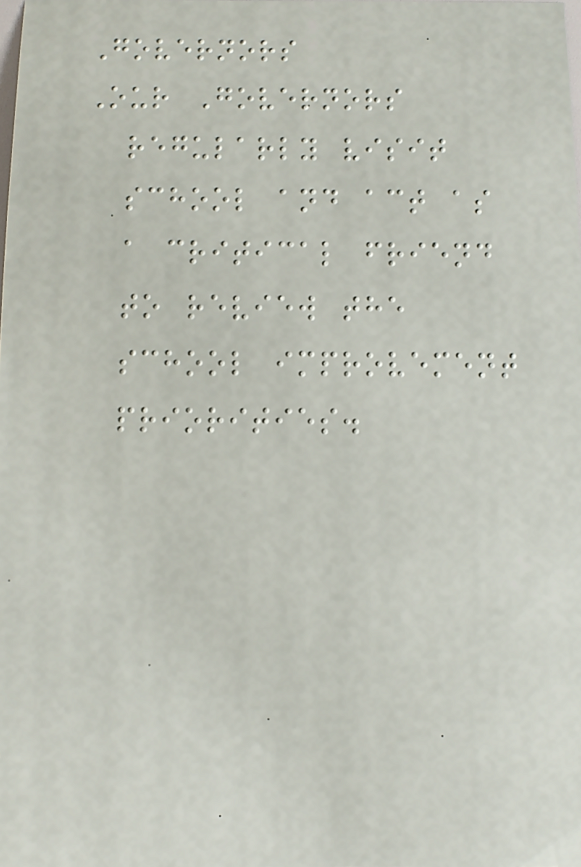Governors
Our Governors
regularly visit
school and act as
a critical friend
to review the
school improvement
priorities.
